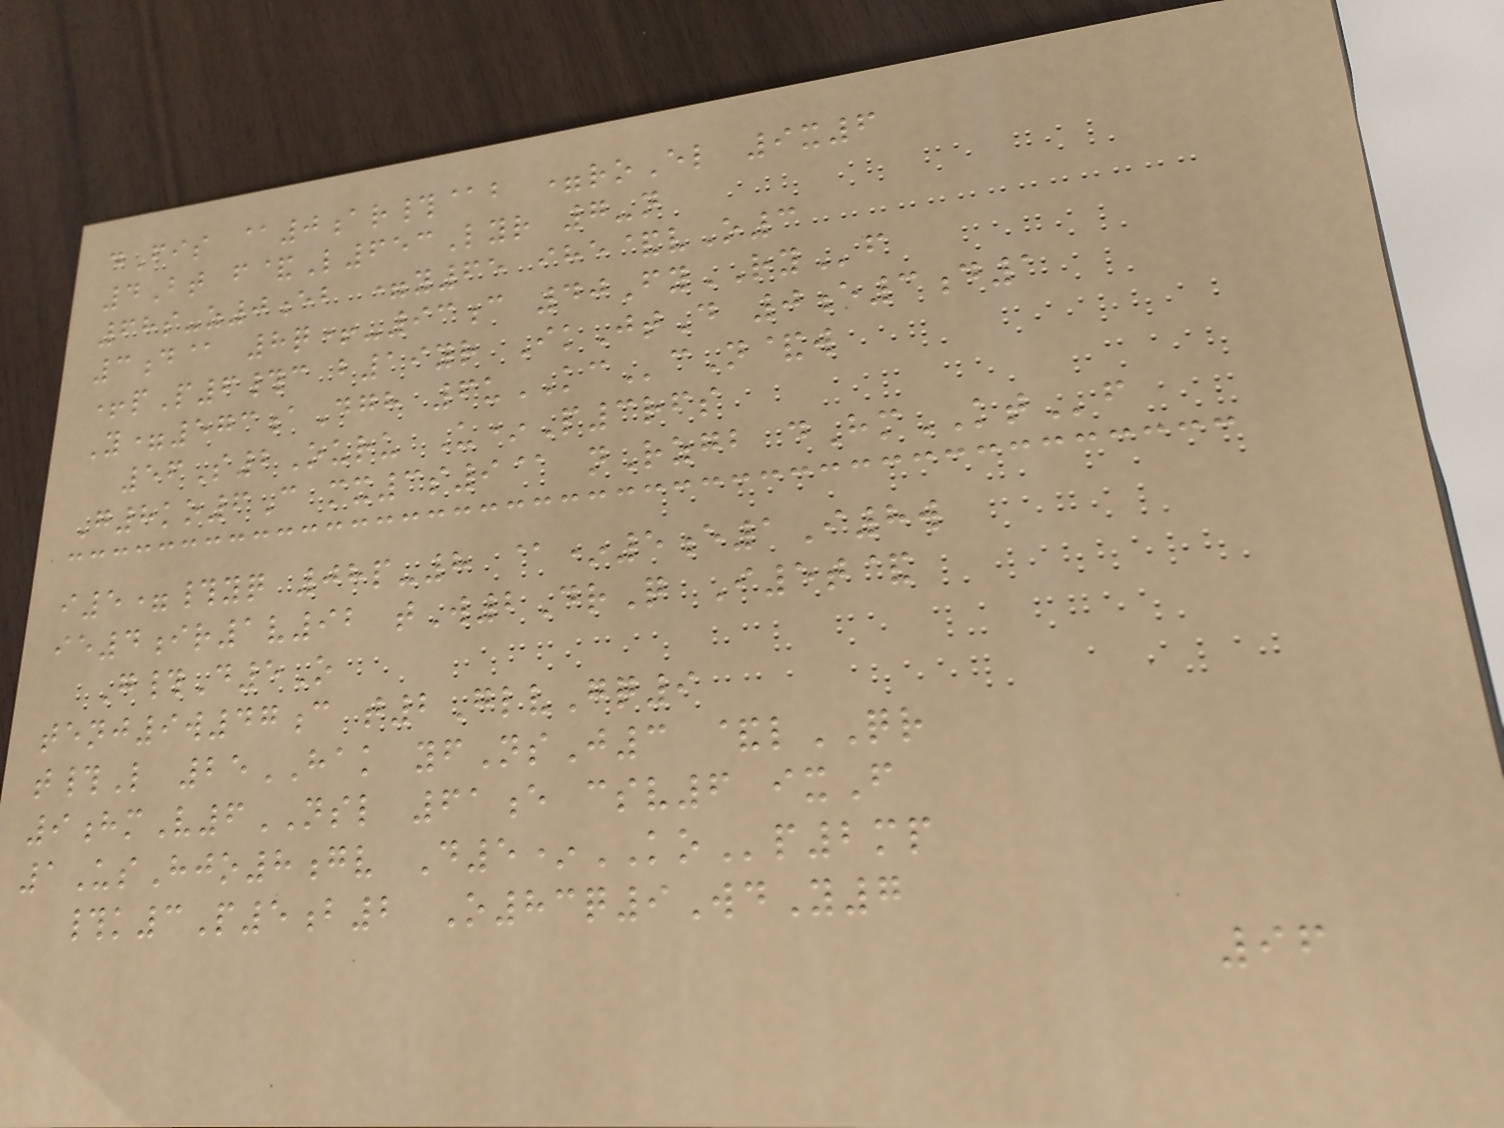dFis @0ar#@b =roEl 9x6
4Bt f&L653Lyr 7-n
68s-z0eb =y65 ihe&vO3
3d@ 8q+-93c 40FyRYf
+pP6#c b19yr IkJtD 0e3d1
Y=573aDgh 6uKCcN&w
56S2Ouru U*P3rfs
G8ko6C mx3s9@ nRzgb dHmKTf
i5=#yq 08p-8 @*5e1I8w
ie4ir1v92 tW2DrQ I5t&
G#D5O
tenj9w47c t2GlvGq9
t#L 25HAK yfNsJ3 &lQR
9hmV6NSL 61e csv6 ixF
1UsHjo8gv D5*KOp2mp
#k3P5b2 O83q9WdY7
96
